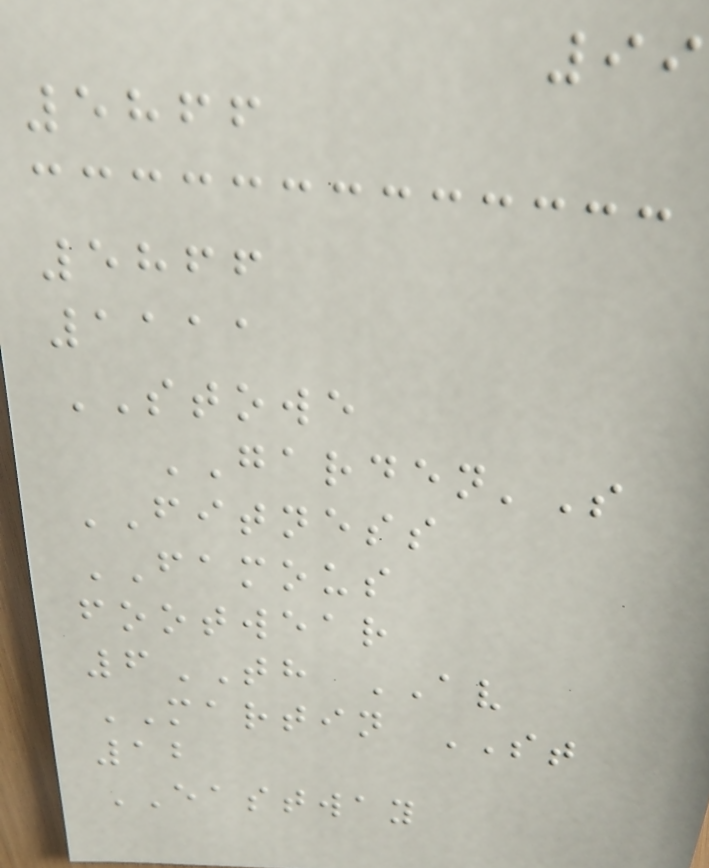99
5866
5866
1111
STOWE
GARDEN'S
FITNESS
FAMOUS
footwear
6TH AV
MARTIN ST
12
EASTWAY
